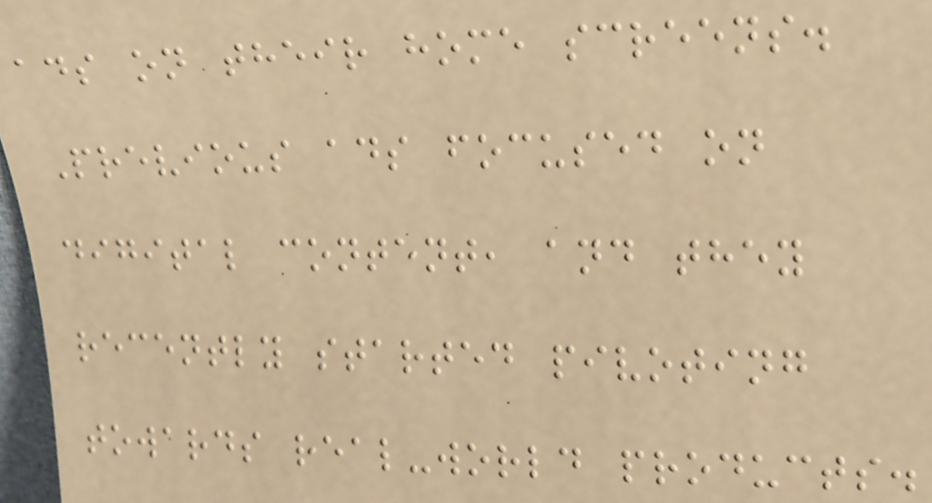ads on their home screens.
Previous ads focused on
digital content, and they
recently started pivoting
towards real-world products.
